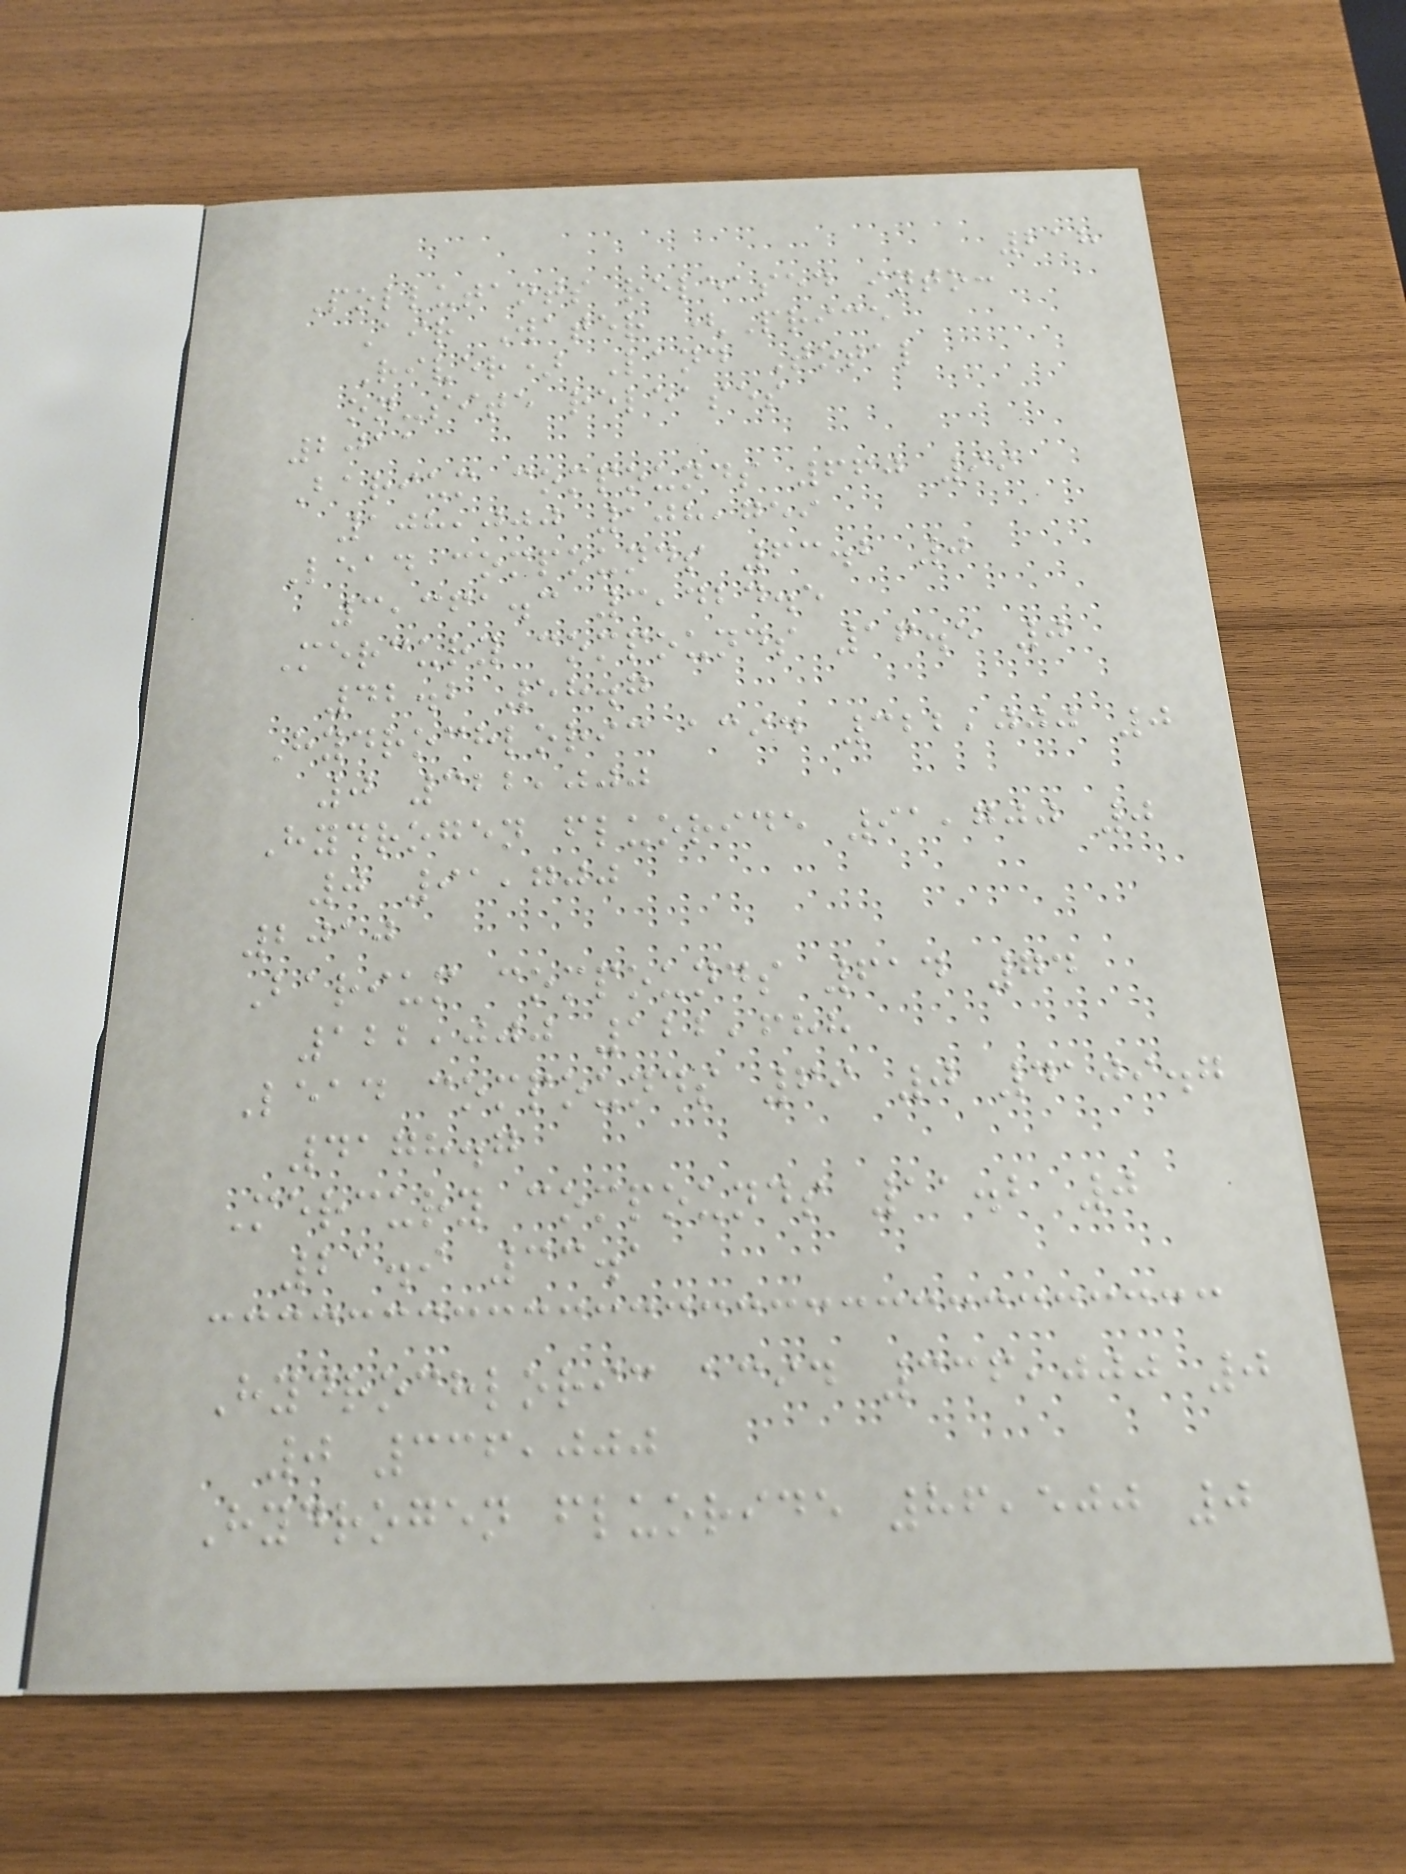218
Pollutants released into:
Air Water (Price
River) Land Total
on-site releases
2011
Barium compounds 660 99
108,000 108,759
Lead compounds 63.2 0
3,361.3 3,424.5
Mercury compounds 16.5 0
42.2 58.7
Hydrochloric acid 322,000 0
0 322,000
Hydrogen fluoride 91,700 0
0 91,700
2010
Barium compounds 614 74
122,000 122,688
Lead compounds 69 0 4109.7
4178.7
Mercury compounds 11.2 0
21.9 33.1
Hydrochloric acid 336,000 0
0 336,000
Hydrogen fluoride 86,500 0
